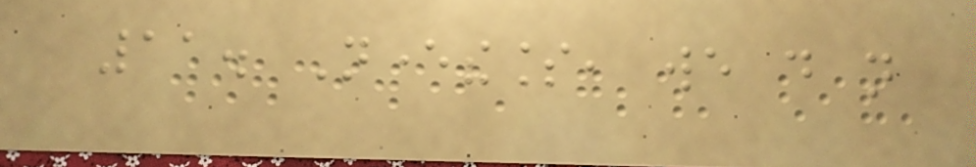11. Nevertheless, we do not
